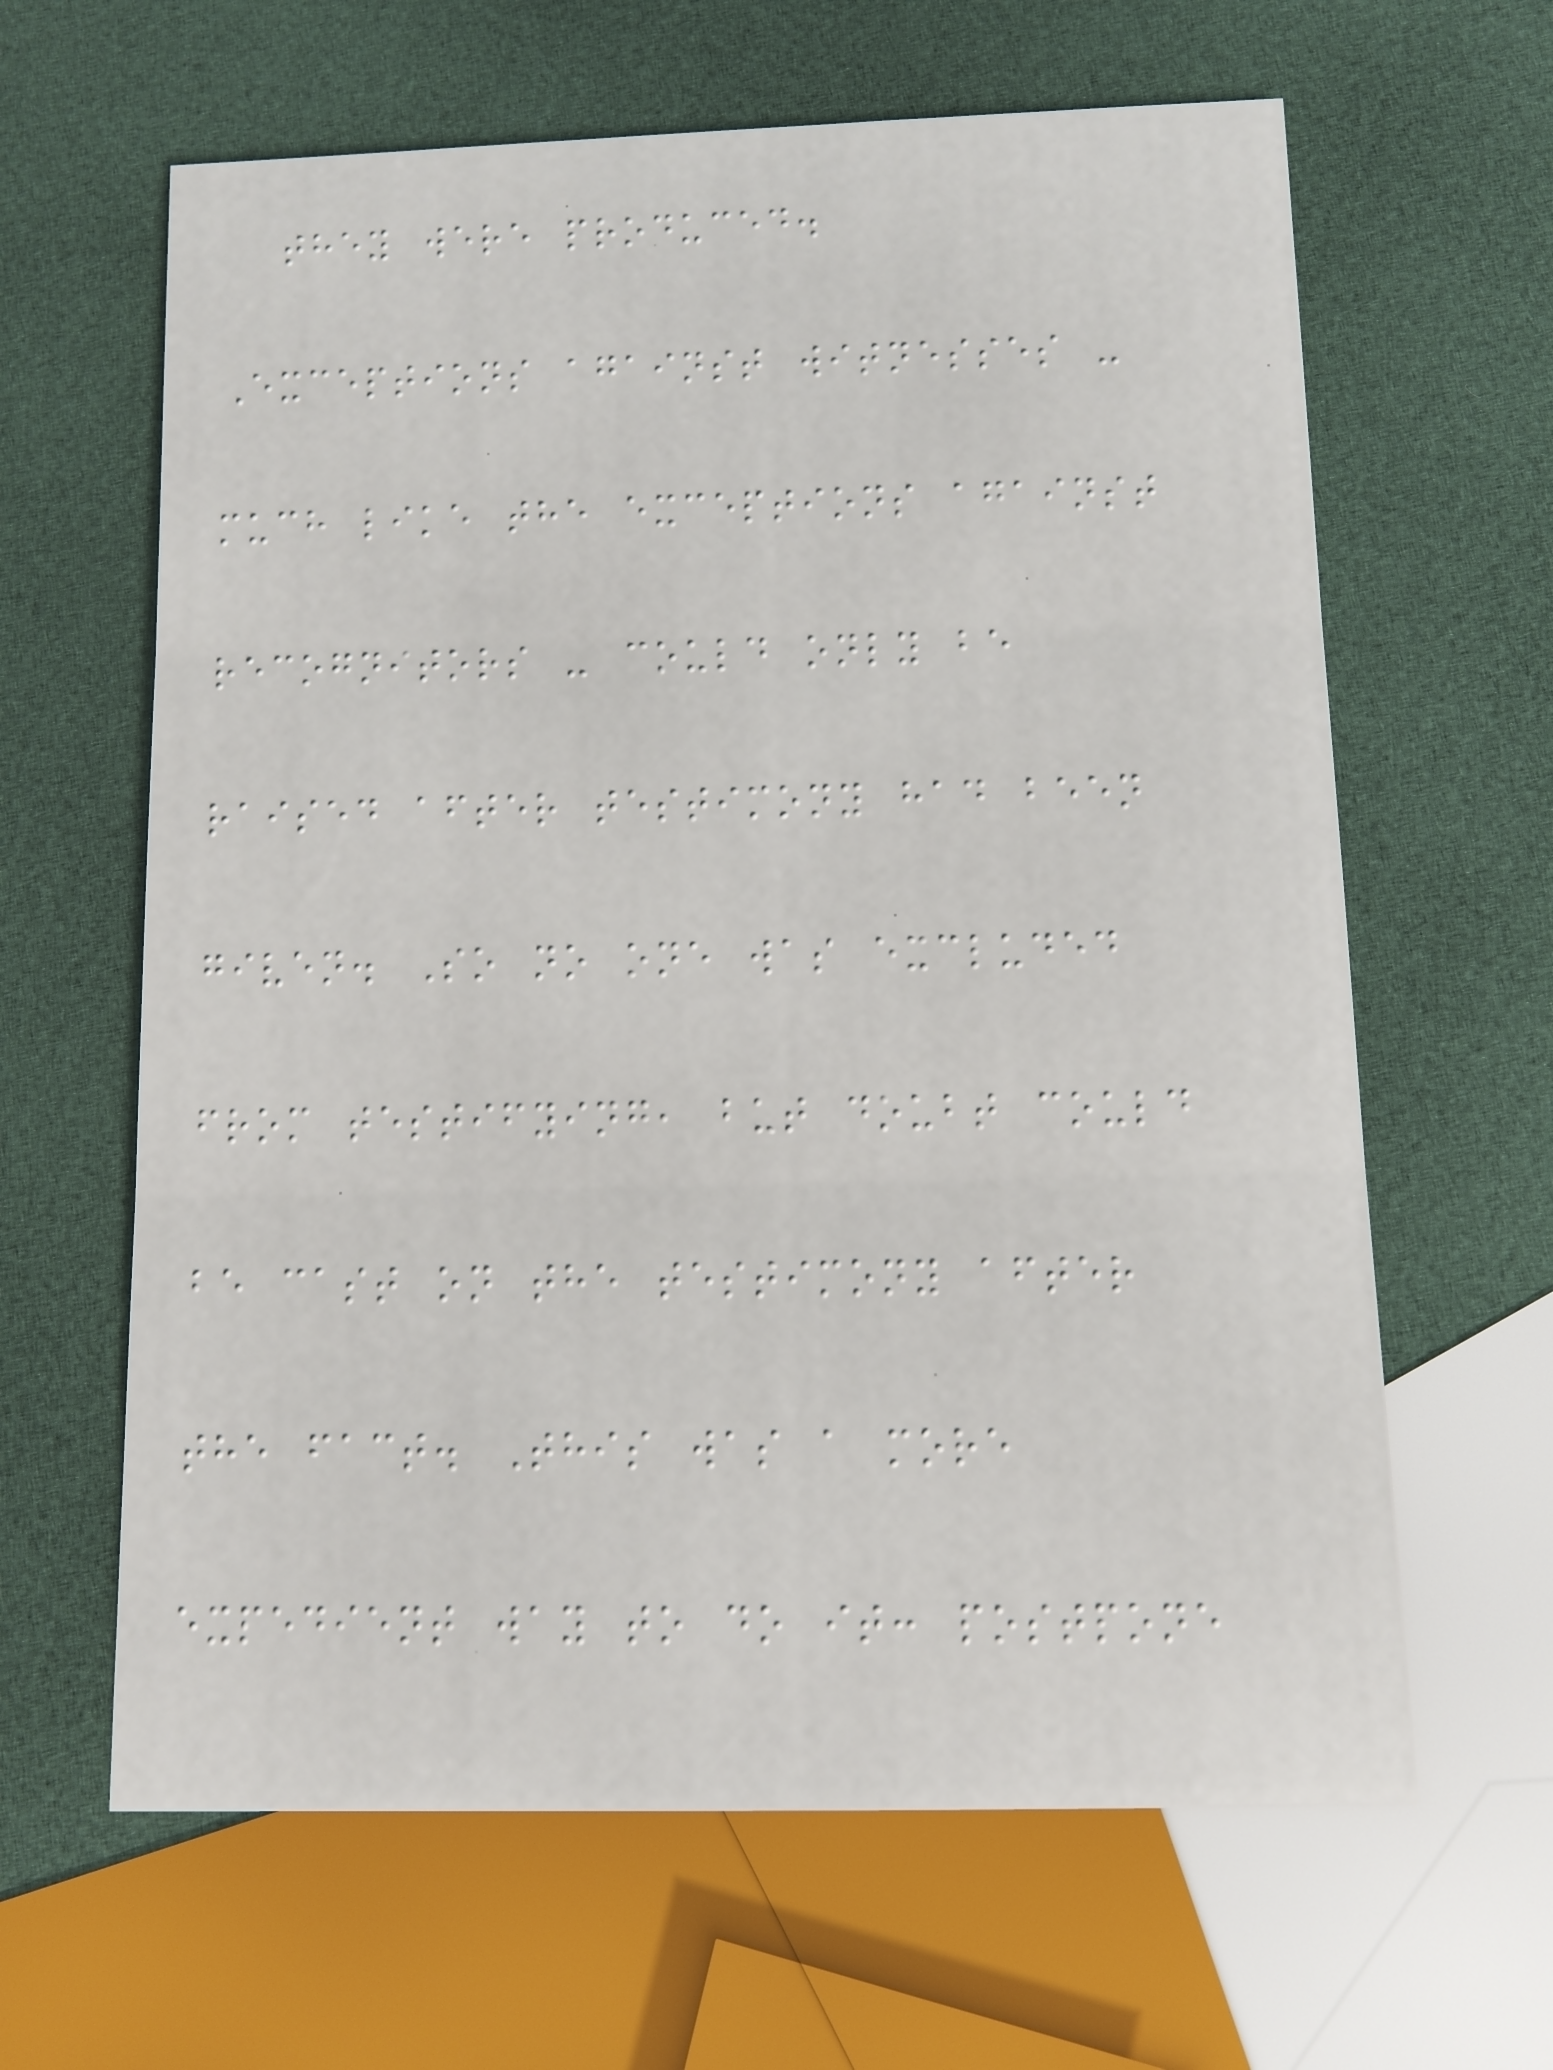they were produced.
Exceptions against witnesses -
much like the exceptions against
recognitors - could only be
raised after testimony had been
given. So no one was excluded
from testifying, but doubt could
be cast on the testimony after
the fact. This was a more
expedient way to do it: postpone
